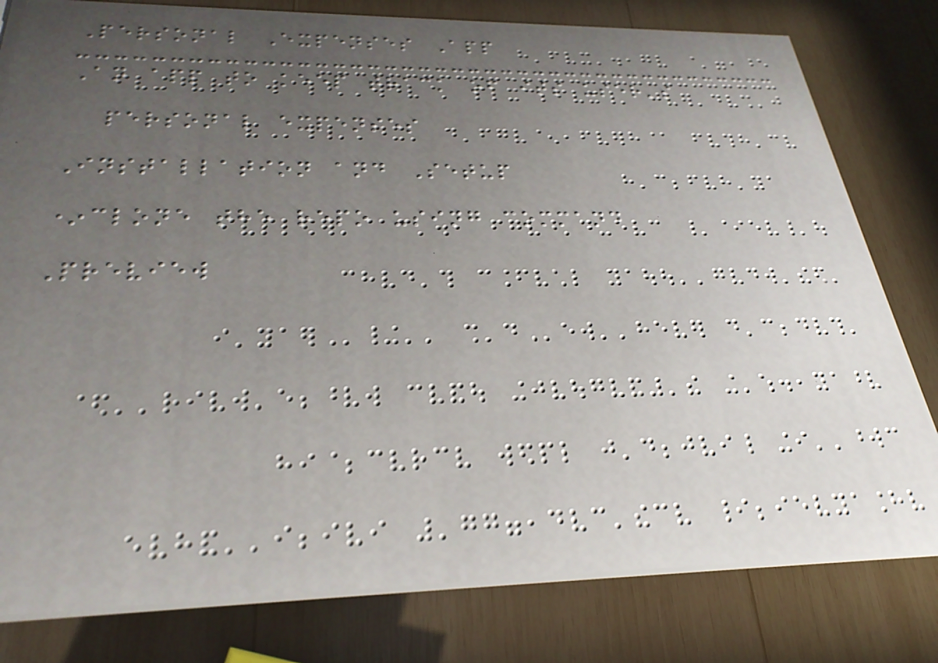Personal Expenses App
An app to keep track of its user's
personal expenses
Installation and Setup
*clone the repo using command
Preview
